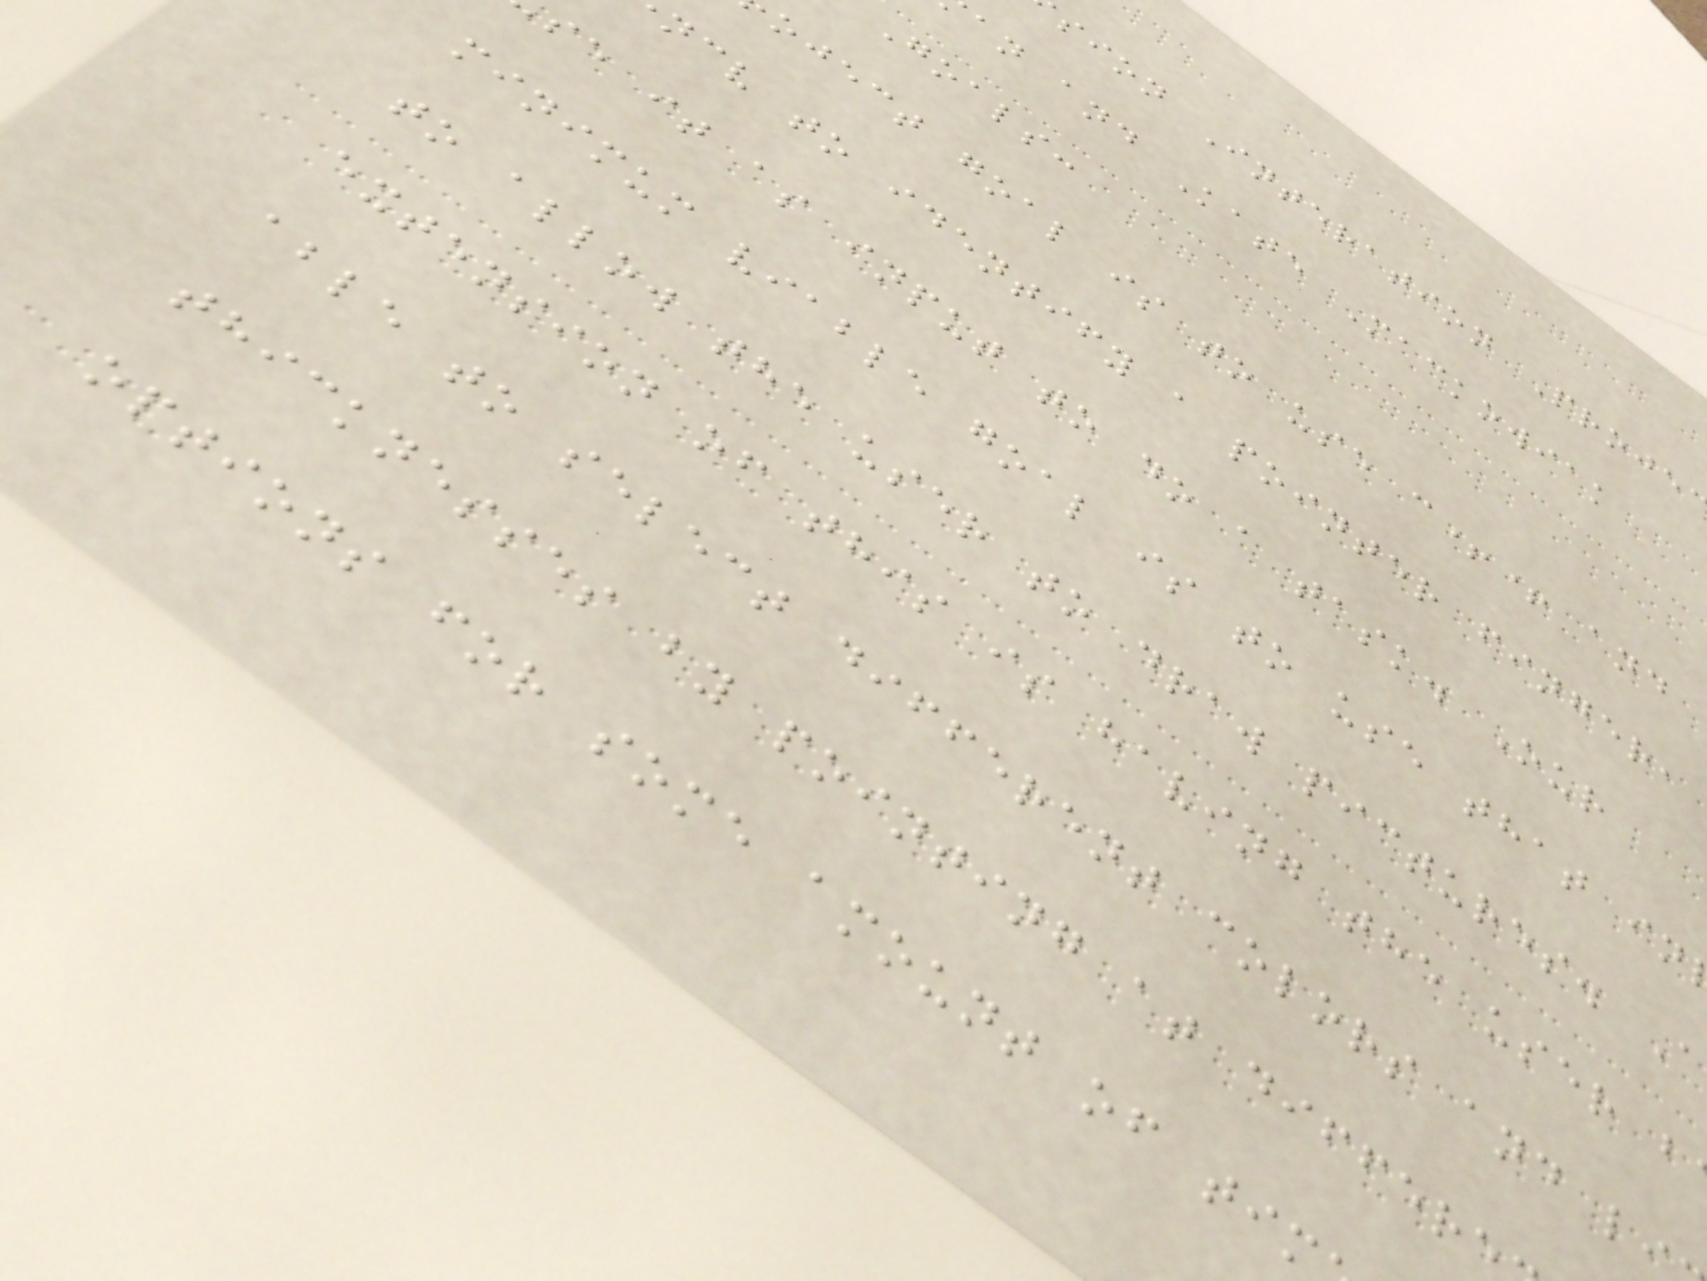sion Interation Proje
an and Kate Mackowiak
Goals:
oject goal is to use c++ and
ncv to identify a pointer finger,
se it as input to do a task. Our
minimum viable goal is to use that in
to allow the user to draw pictures. A
extension of this is having the user b
able to select different colors and li
thicknesses by pointing at differe
options for some amount of tim
